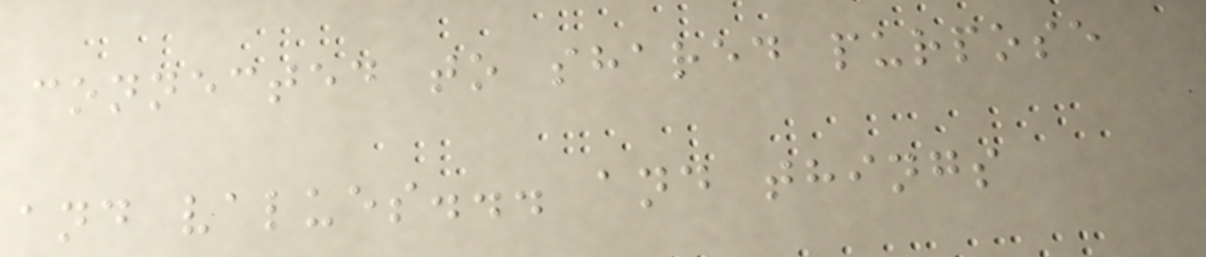connected to shared purpose
and values... and things
